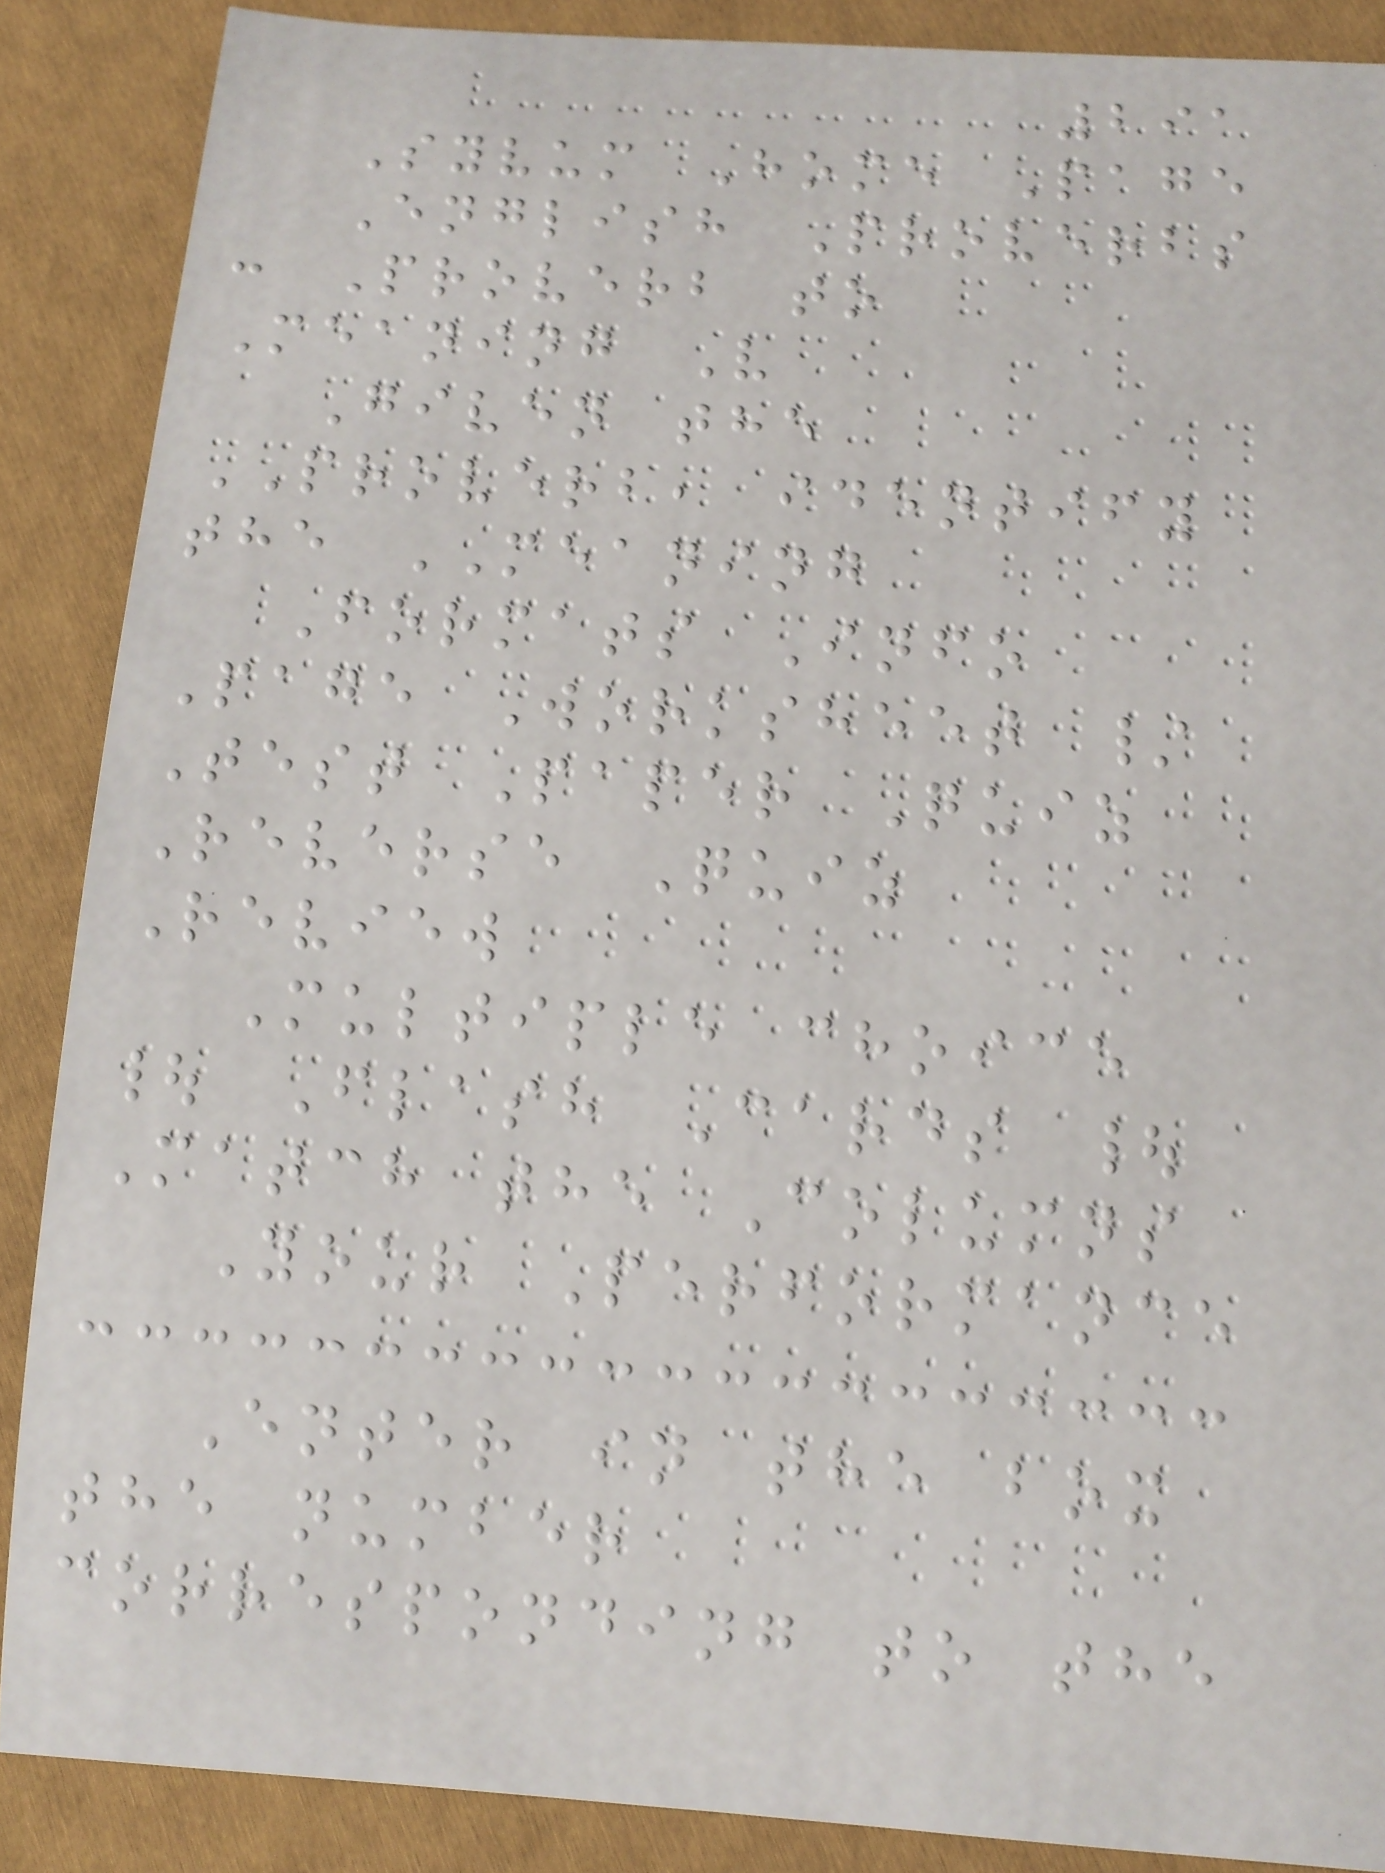291
Syvum Home Page
English Proverbs
: Proverb to
Meaning V
Given the
PROVERB, identify
the MEANING
Formats Info
Page Worksheet /
Test Paper Quiz
Reverse Quiz
Review
Multiple choice
| Flash Cards |
Match the Columns
Your Performance
Enter in the box
the number
corresponding to the
